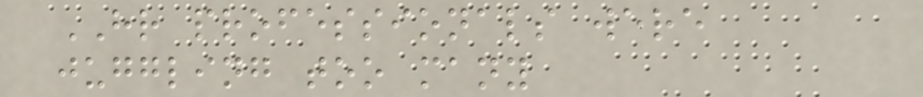HR professionals were
juggling too many
